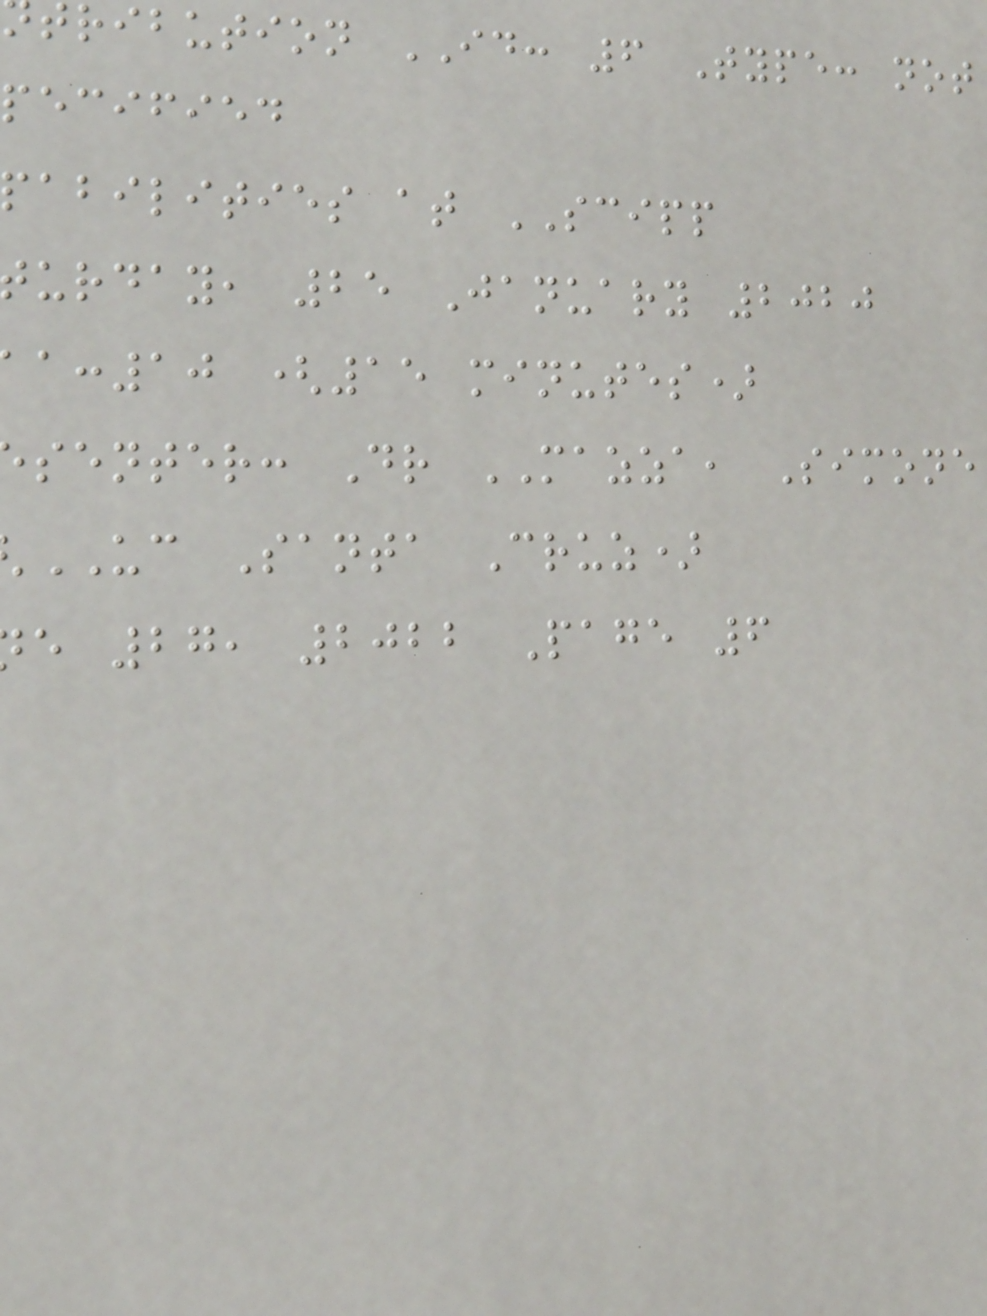ribution ID: 6 Type: not
pecified
pabilities at SCIPP
urday, 25 January 2020
:10 (15 minutes)
senter: Dr MAZZA, Simone
UC Santa Cruz)
e 27, 2022 Page 6
